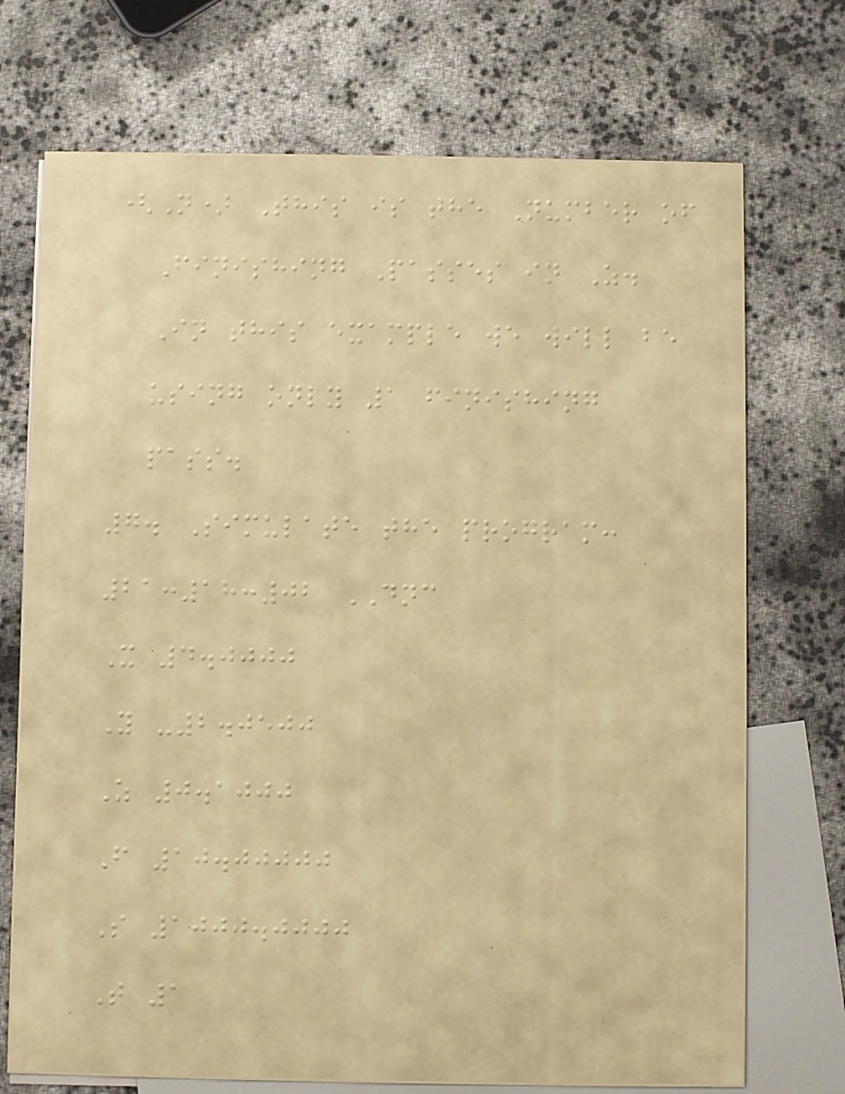(N) This is the Number of
Finishing Passes in Z.
In this example we will be
using only 1 finishing
pass.
7. Simulate the program:
21:18:02 DNC
X 4.0000
Y -2.0500
Z 0.1000
F 10.00000
S 1000.0000
T 1
